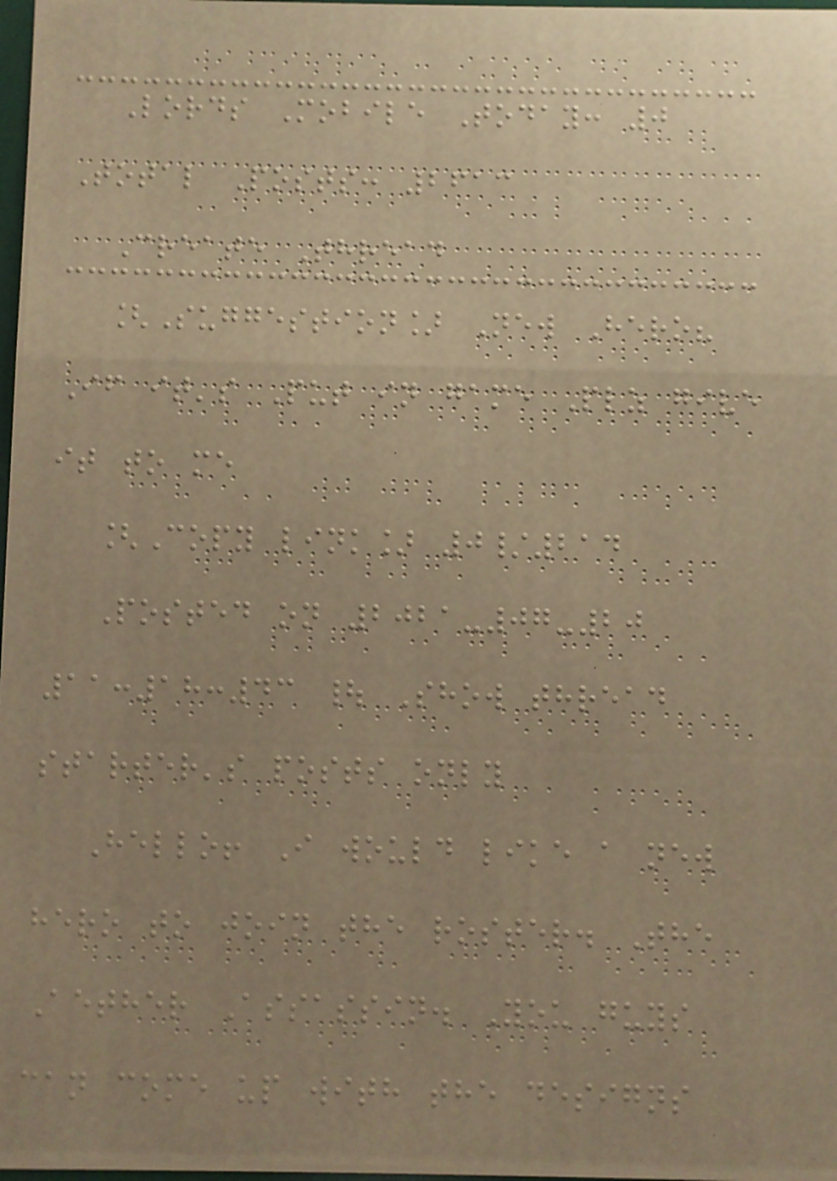Lords Mobile Today: 0
Total Posts: 2613
Create Thread
[Suggestion] New Hero?
If it's Put in game Plz give
it to me
[Copy link] 0/214
Posted on 2021-07-20
11:18:43 | Show thread
starter's posts only
Hello! I would like a new
hero to join the roster. The
Aether Assassin. You guys
can come up with the designs
